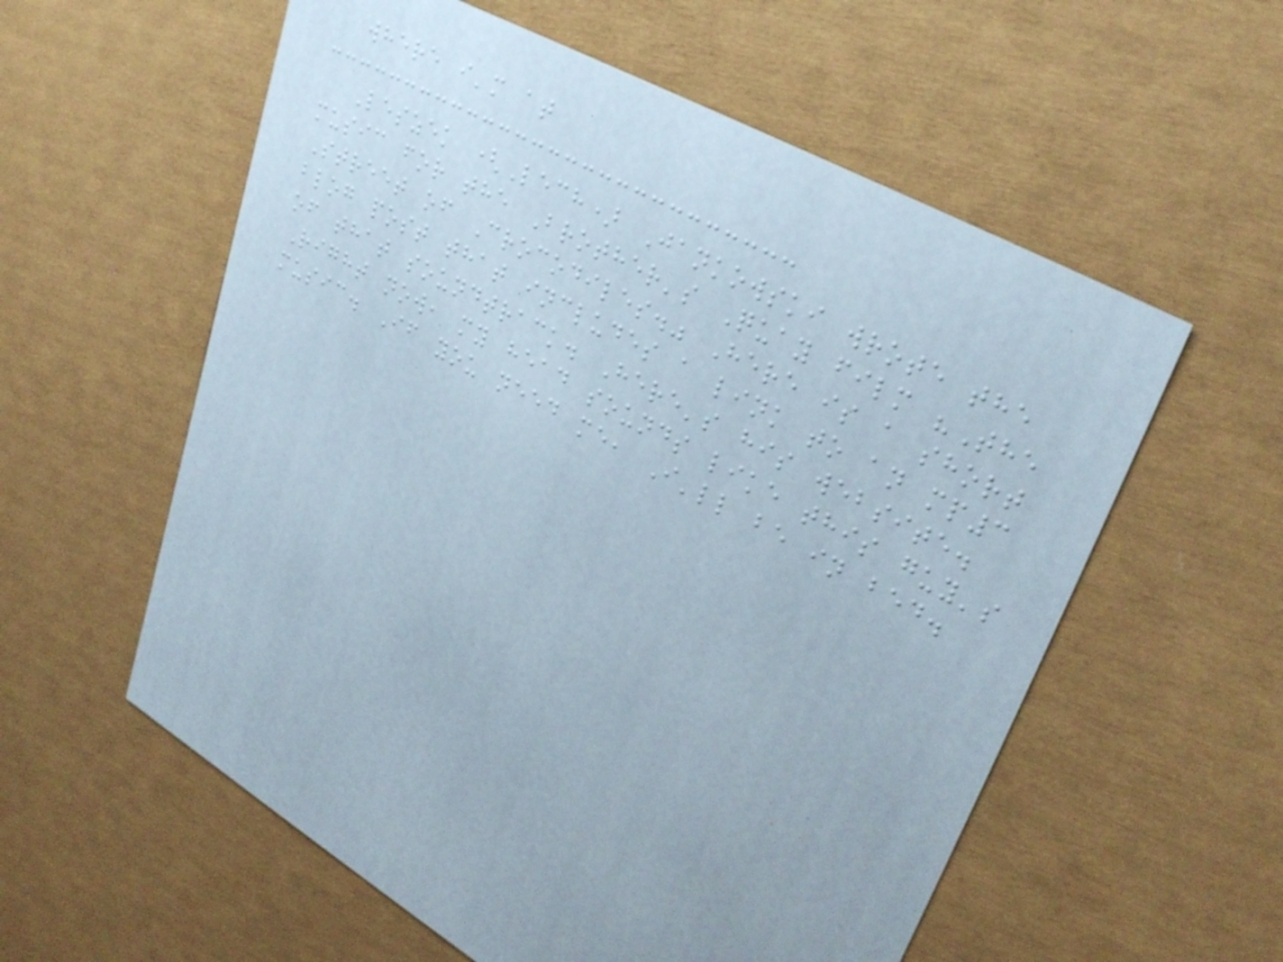where i'm at
Leszek (Lech) Jankowski wrote the
music for the Brother's Quay film "The
Street of Crocodiles." Here is a short
blog post that includes a link to an mp3
of that soundtrack. Here's his website.
Right now, my head sounds like this guy's
music. If you need me, I'll be in bed.
